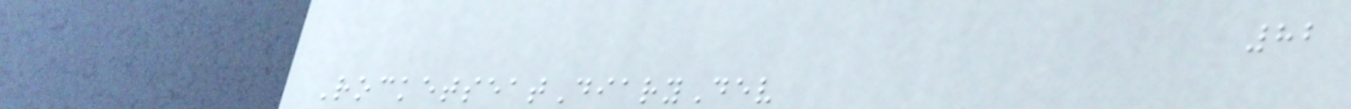82
RocketseatDiaryDev
